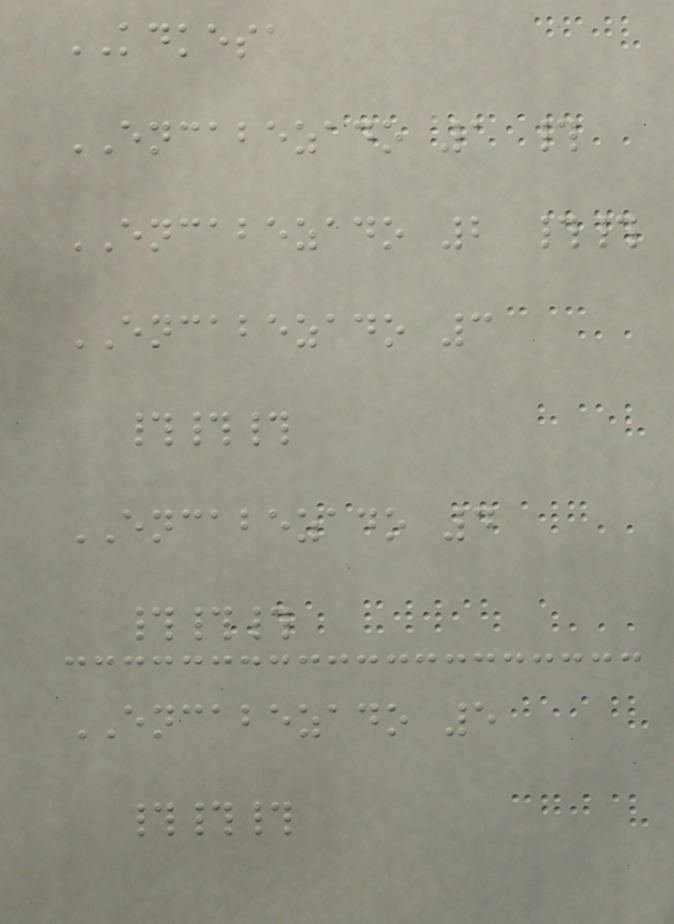KDKESA
ENCABEZADO 1 #
ENCABEZADO 2 ##
ENCABEZADO 3
###
ENCABEZADO 4
###
ENCABEZADO 5
###
